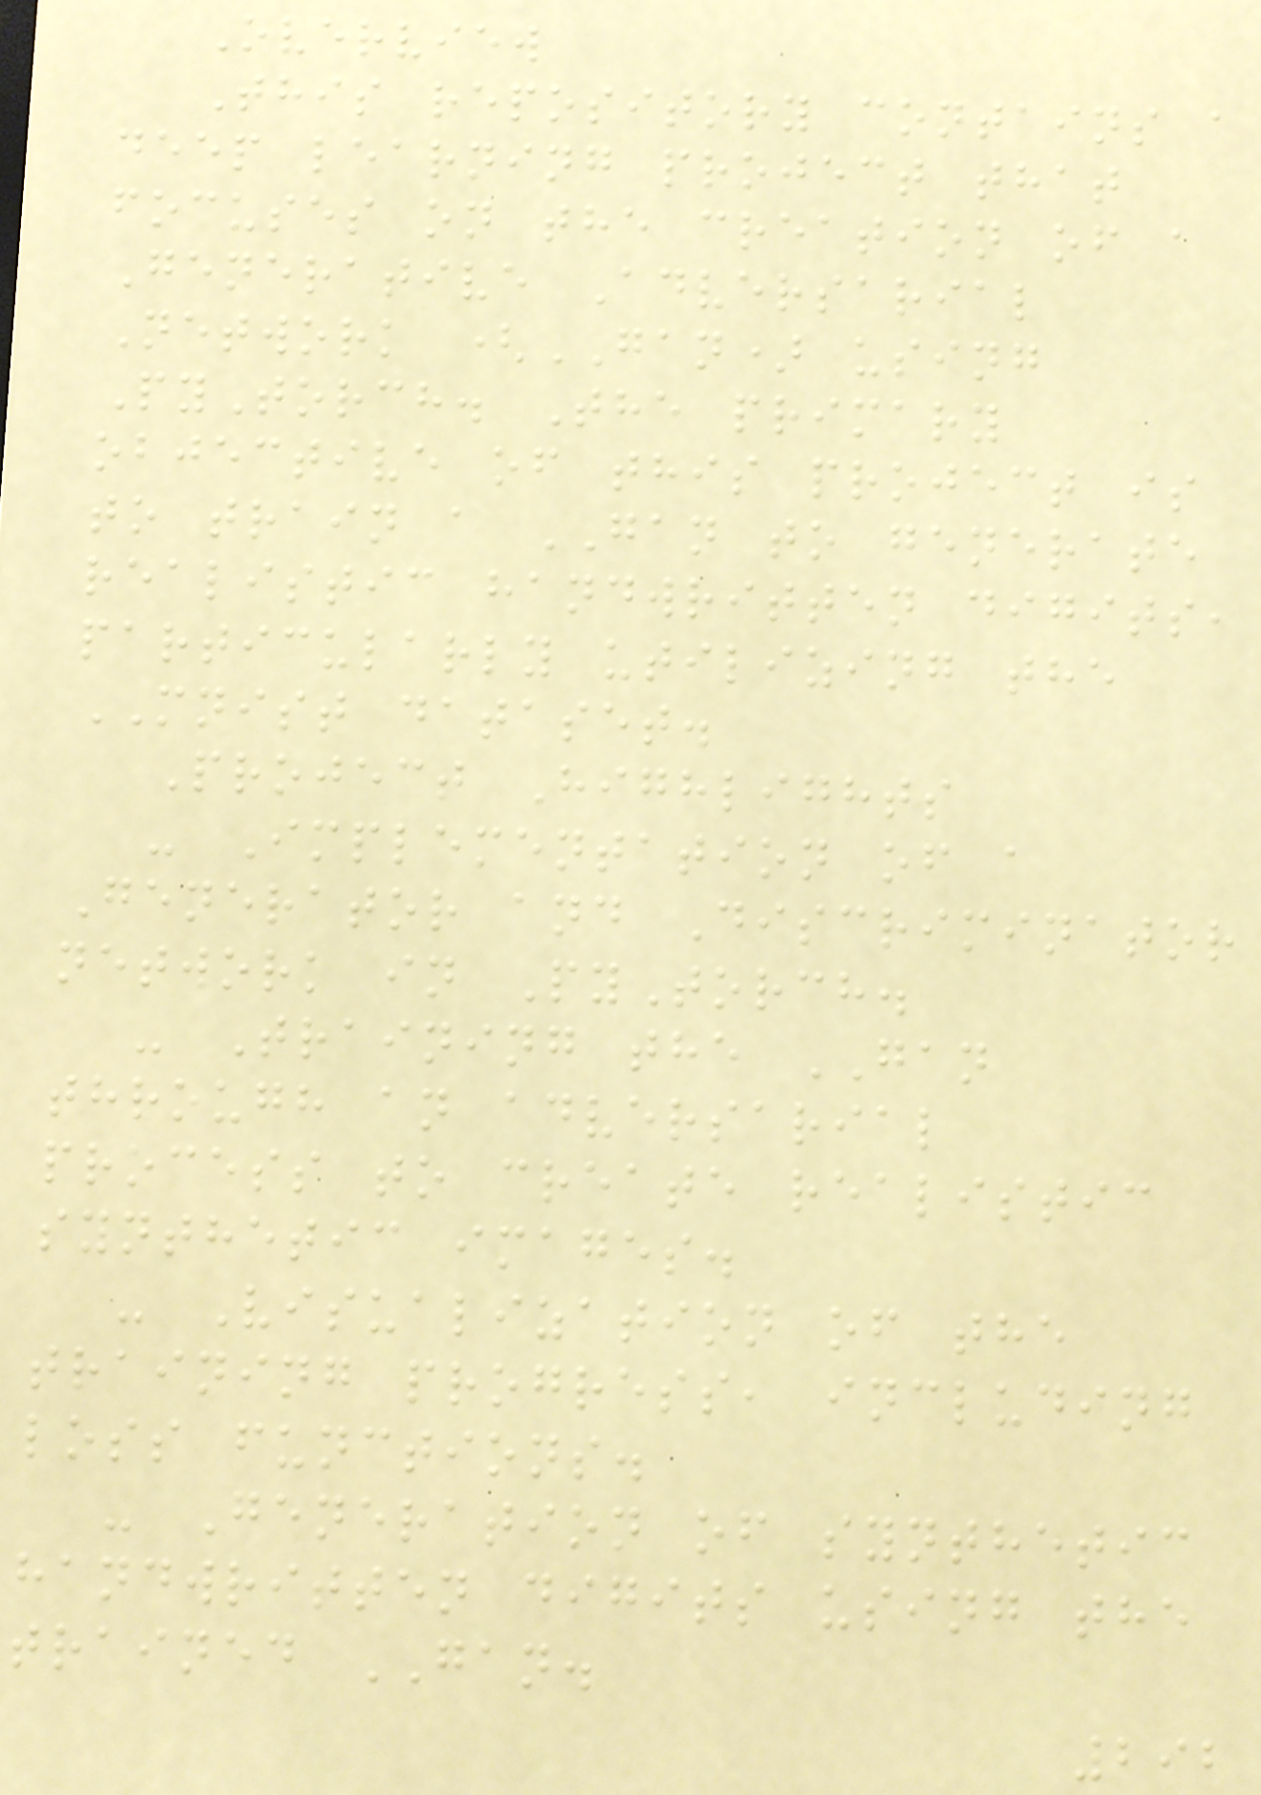Overview
This repository contains a
deep learning project that
focuses on the creation of a
Generative Adversarial
Network (GAN) using
PyTorch. The primary
objective of this project is
to train a GAN to generate
realistic handwritten digits,
particularly utilizing the
MNIST dataset.
Project Highlights
- Implementation of a
Generator and Discriminator
network in PyTorch.
- Training the GAN
through an adversarial
process to create realistic
synthetic images.
- Visualization of the
training progress, including
loss functions.
- Generation of synthetic
handwritten digits using the
trained GAN.
292
